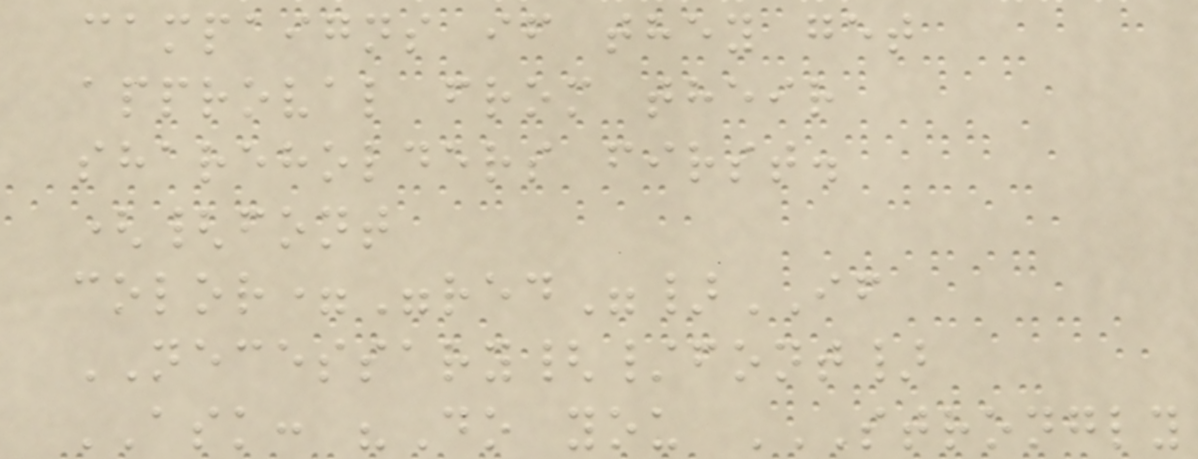campaigns if they get
approval from their
shareholders first.
({font
color="red"}IF
NECESSARY{/font}
ASK: "Do you STRONGLY
